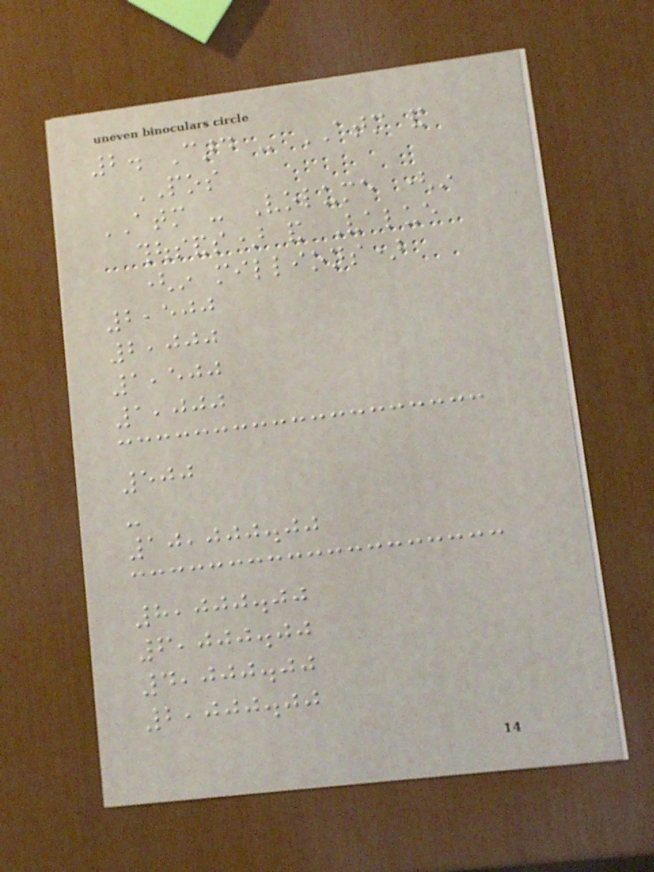2. Card - ATM and
POS
ATM - Volume (in
thousands) and Value
(in millions)
2,500
2,000
1,500
1,000
500
-
10,000.00
8,000.00
6,000.00
4,000.00
2,000.00
